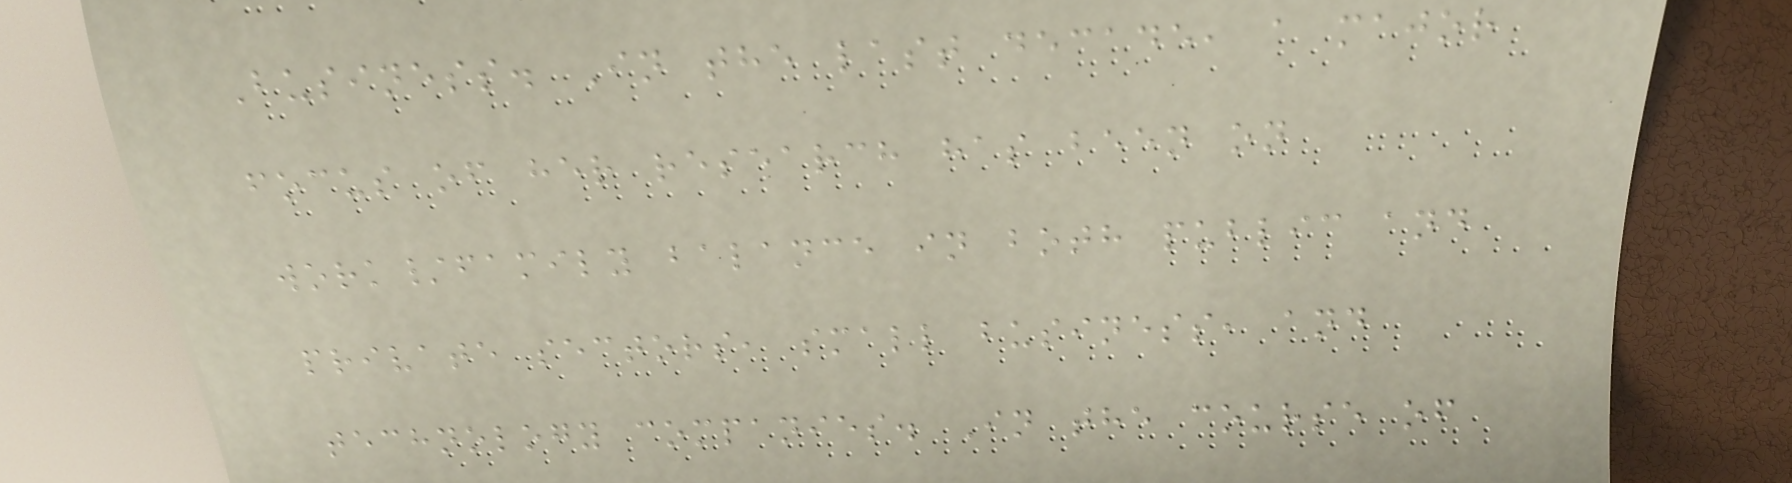Business. In the last decade, a major
focus of her research has been on
work/family balance in both public and
private sectors, small business, and
technology companies. In the course of
